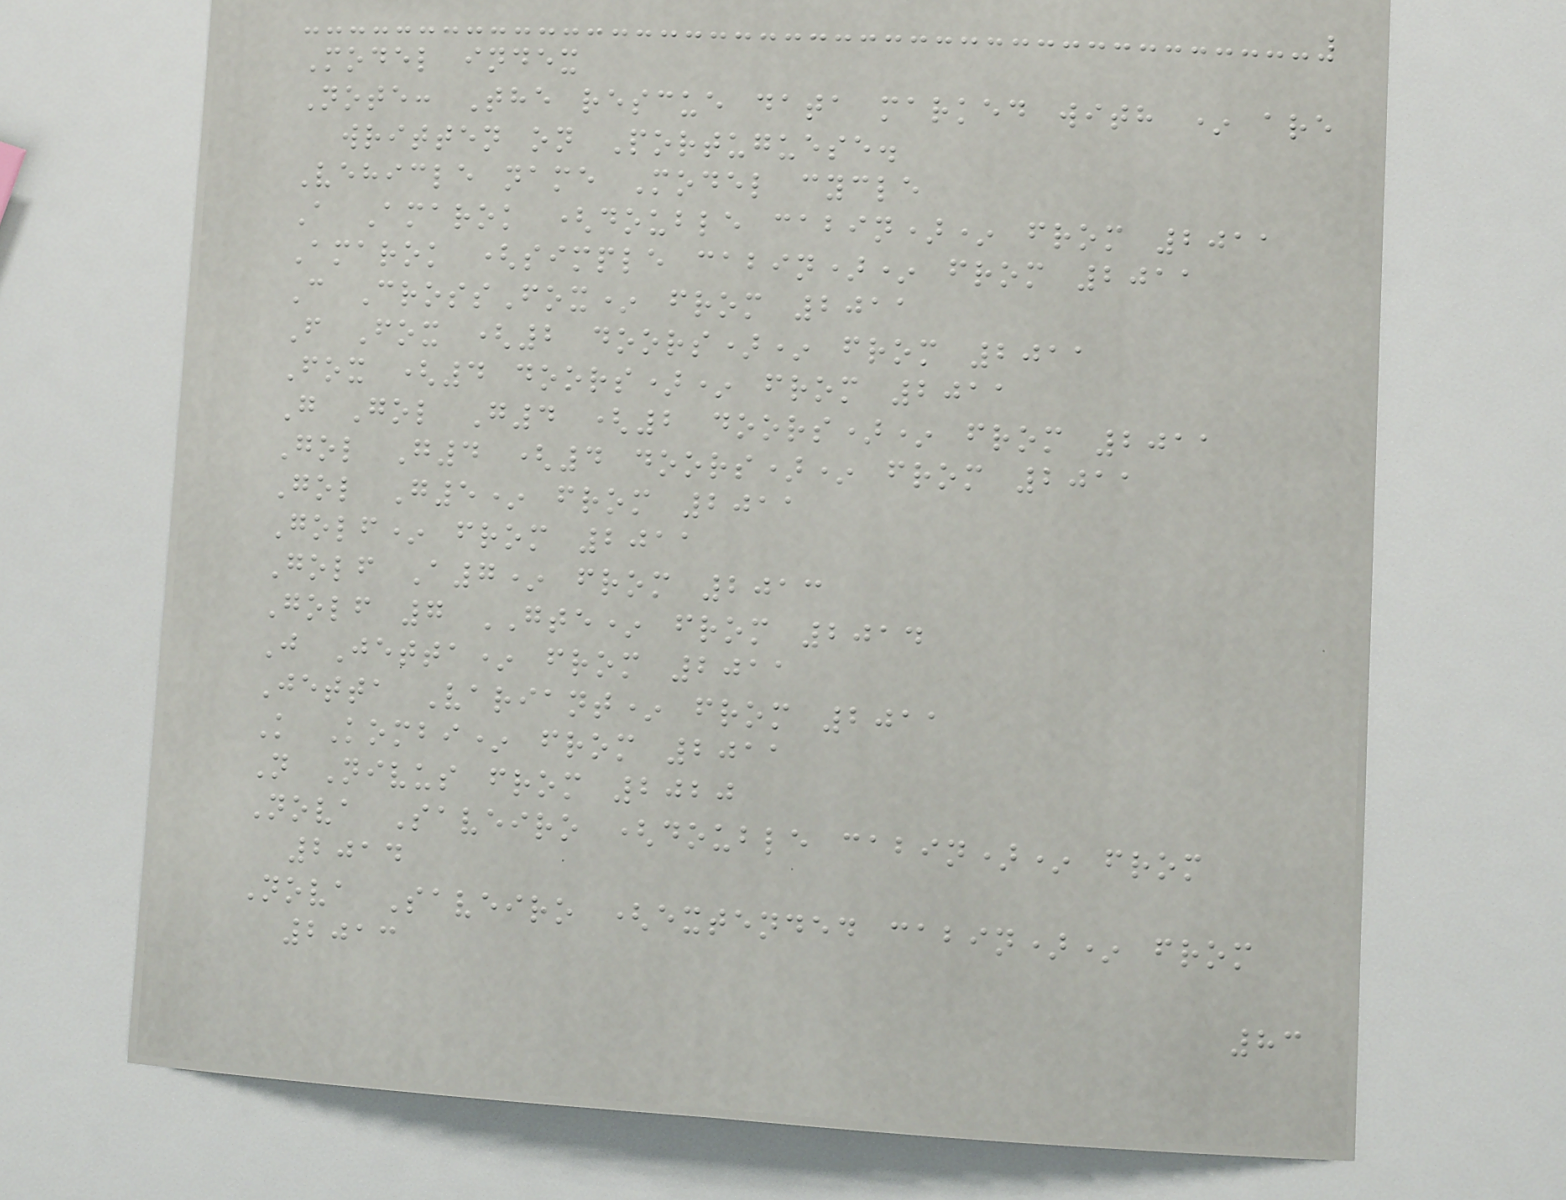Model index
Note: The rescue data marked with * are
written on Portuguese.
Vehicle name Model cycle
A Amarok (double cabin)* from 2011
Amarok (simple cabin)* from 2011
C CrossFox* from 2011
F Fox (2 doors)* from 2011
Fox (4 doors)* from 2011
G Gol G4 (2 doors)* from 2011
Gol G4 (4 doors)* from 2011
Gol G5* from 2011
Golf* from 2011
Golf A7* from 2013
Golf 7 GTE* from 2014
J Jetta* from 2011
Jetta Variant* from 2011
K Kombi* from 2011
N Nivus from 2020
Nova Saveiro (double cabin)* from
2014
Nova Saveiro (extended cabin)* from
2013
83
